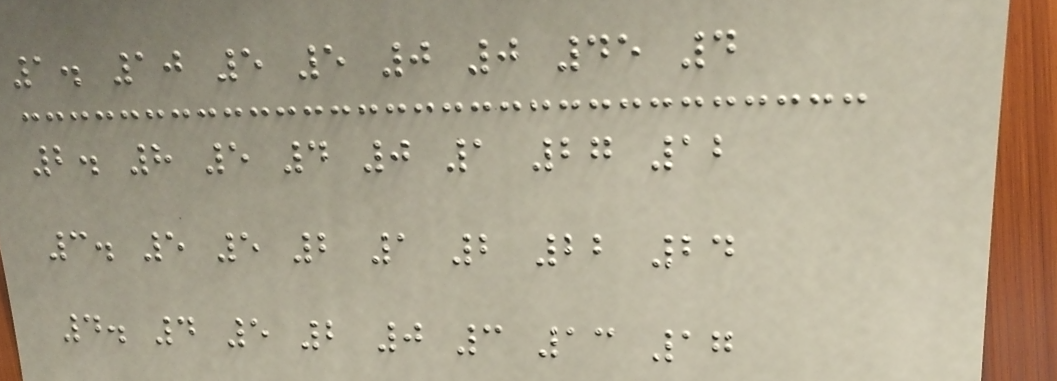1. 10 5 5 0 0 45 4
2. 8 5 4 0 1 27 12
3. 5 5 2 1 2 22 24
4. 4 5 2 0 3 13 17
